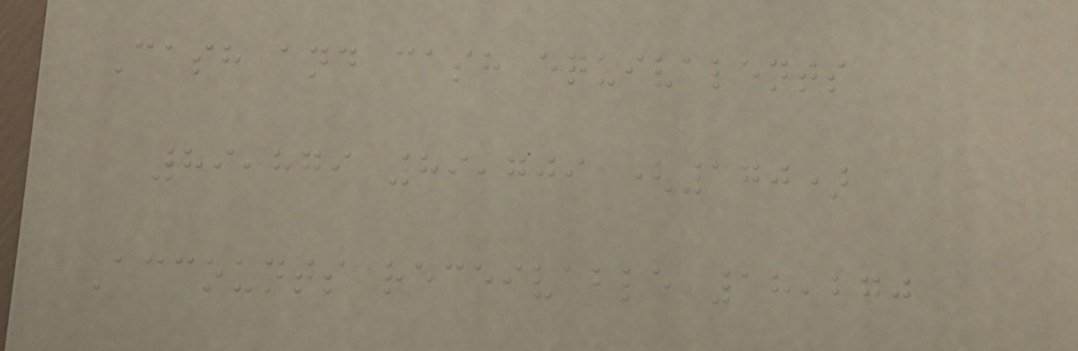Cash and cash equivalents
89,879 89,709 (170)
Accounts receivable 18,270
